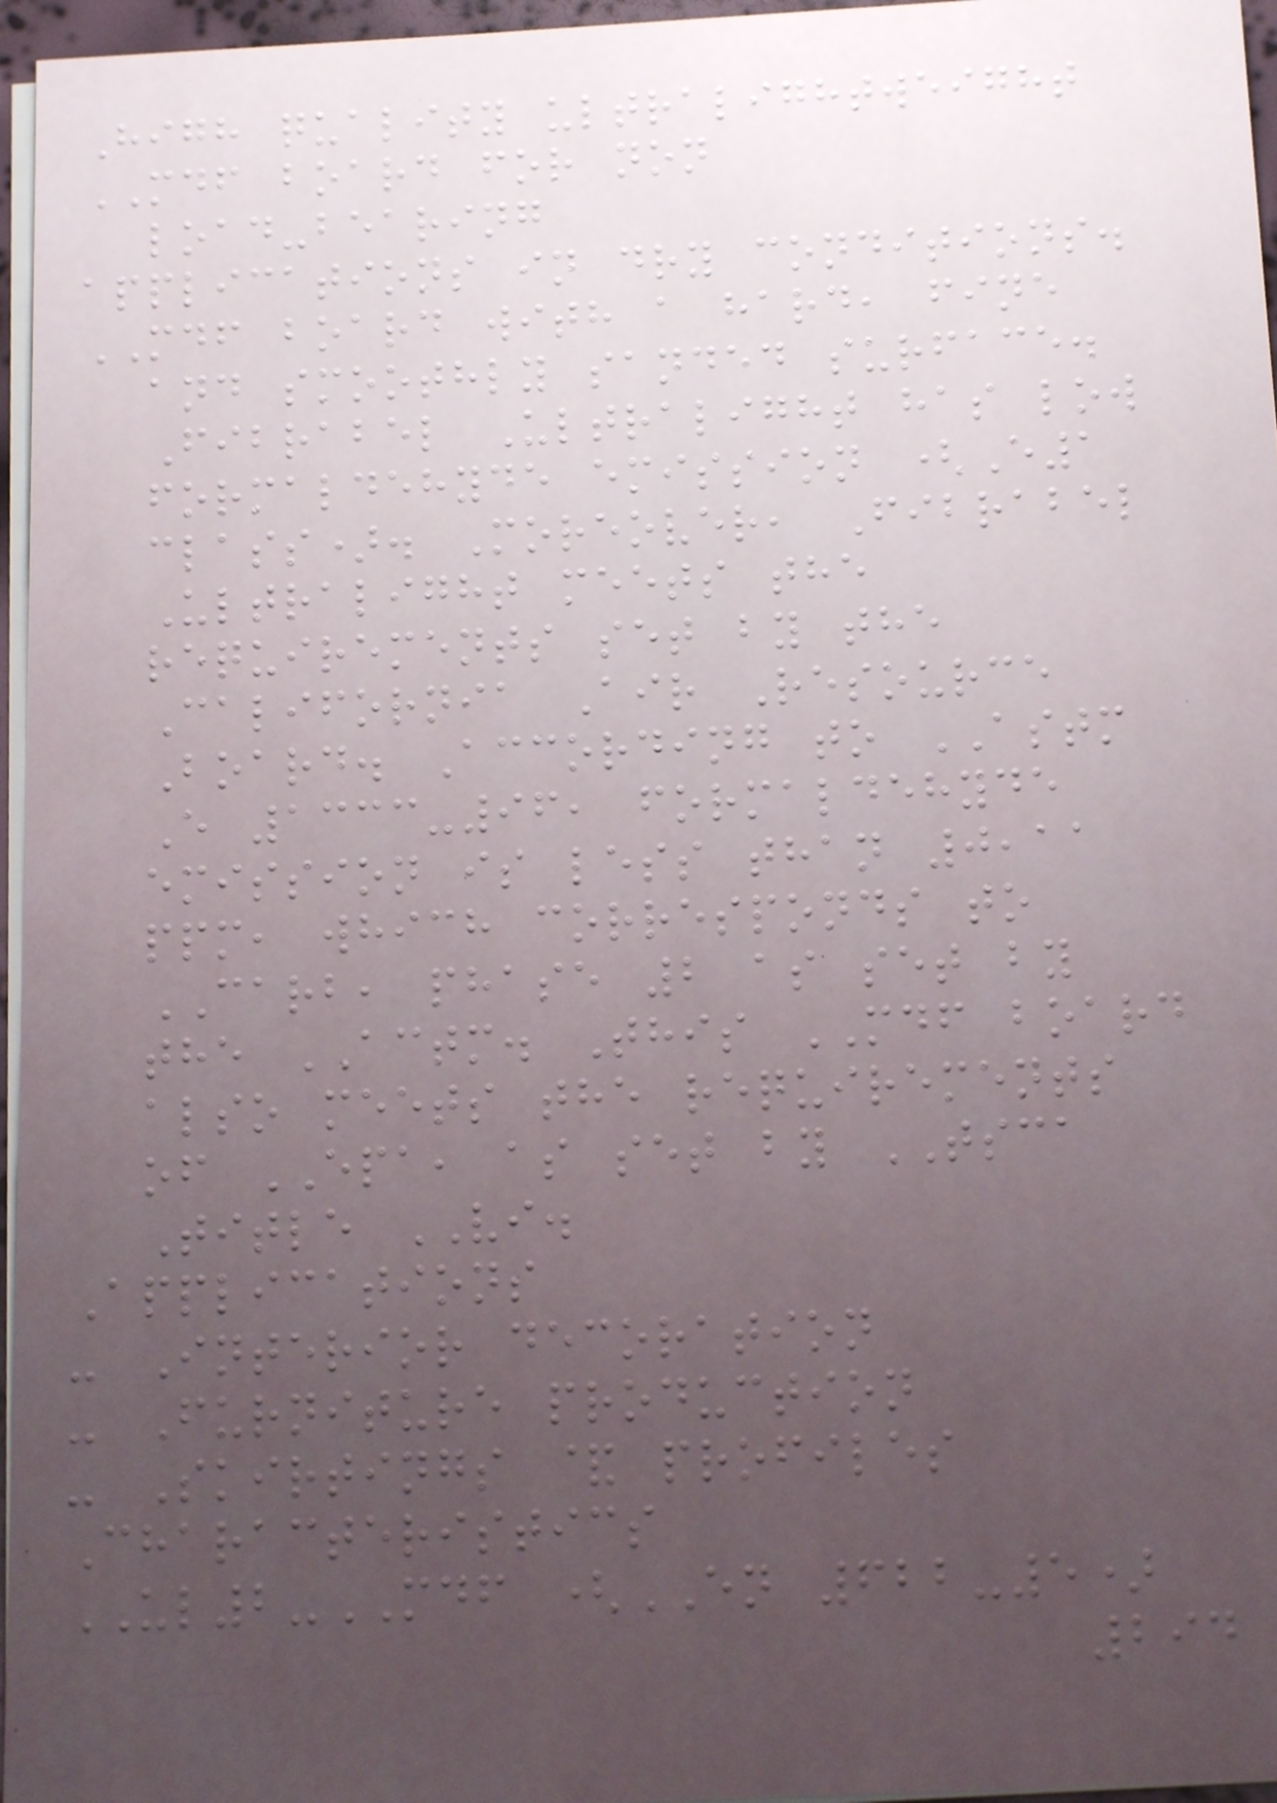High quality ultralightweight
MDF board for non
load-bearing
applications in dry conditions.
MDF board with a hard, fine
and smoothly sanded surface.
Fibrabel Ultralight has low
formaldehyde emission (E1
class). Moreover, Fibrabel
Ultralight meets the
requirements set by the
California Air Resource
Board. According to ASTM
E 1333-96, formaldehyde
emission is less than 0,11
ppm, which corresponds to
CARB, phase 2 as set by
the ACTM. This MDF board
also meets the requirements
of EPA, as set by TSCA
Title VI.
Applications
- Interior decoration
- Furniture production
- Skirtings & profiles
Characteristics
UL2-MDF (EN 622-5)
294
